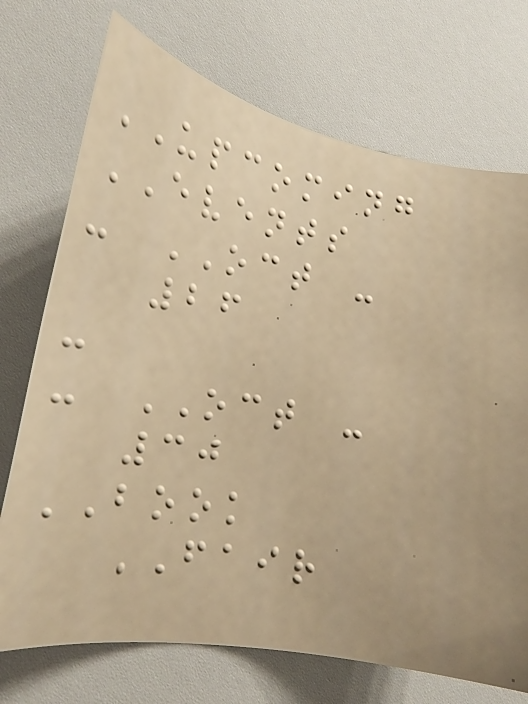UPCOMING
EVENTS
- OCT -
26
-
- OCT -
30
BOOK
FAIR
